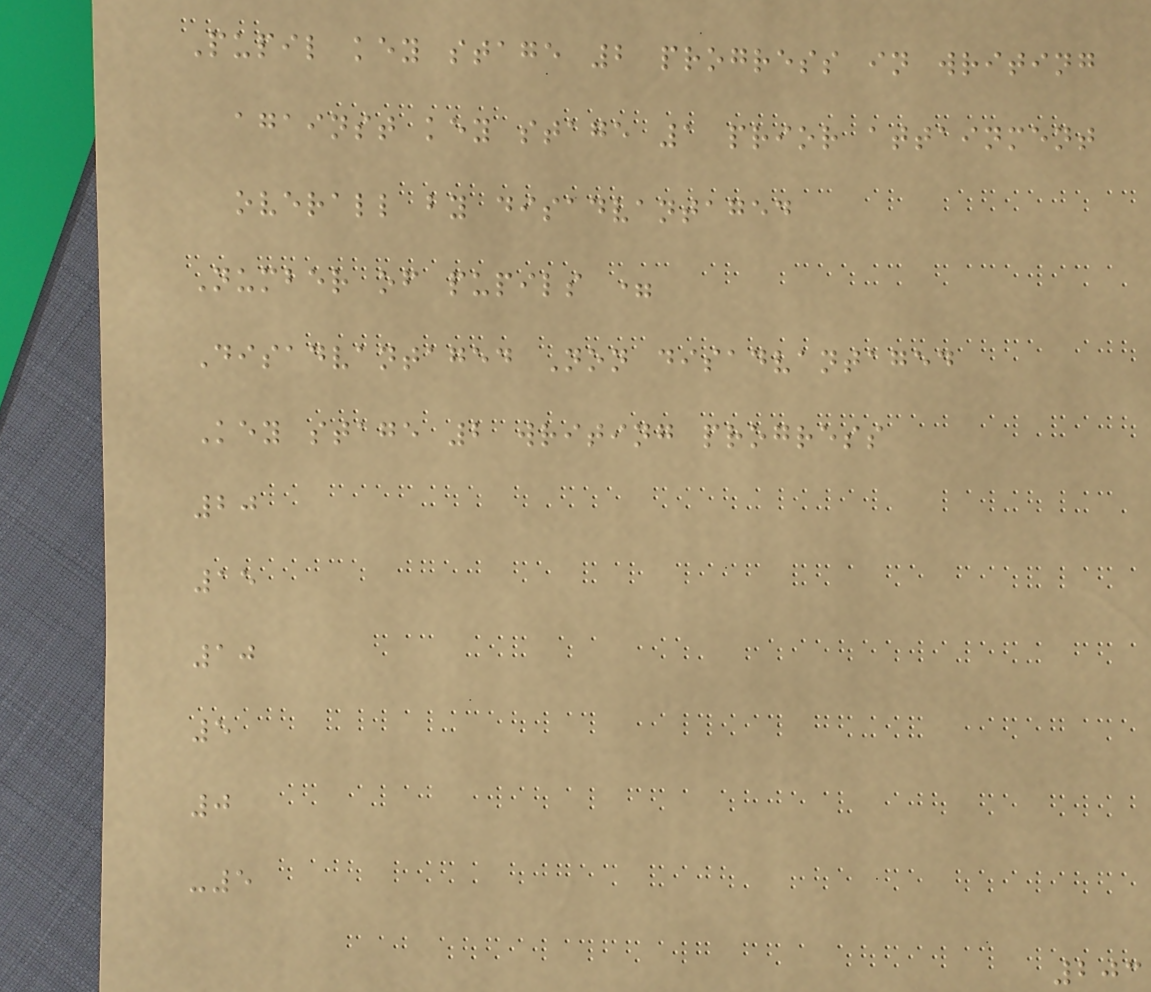Pupil key stage 2 progress in writing
against key stage 1 prior attainment
overall by disadvantaged
Number of pupils =
Disadvantaged Non disadvantaged
Key stage 2 writing progress
20
15
10
5
0
-5
203
